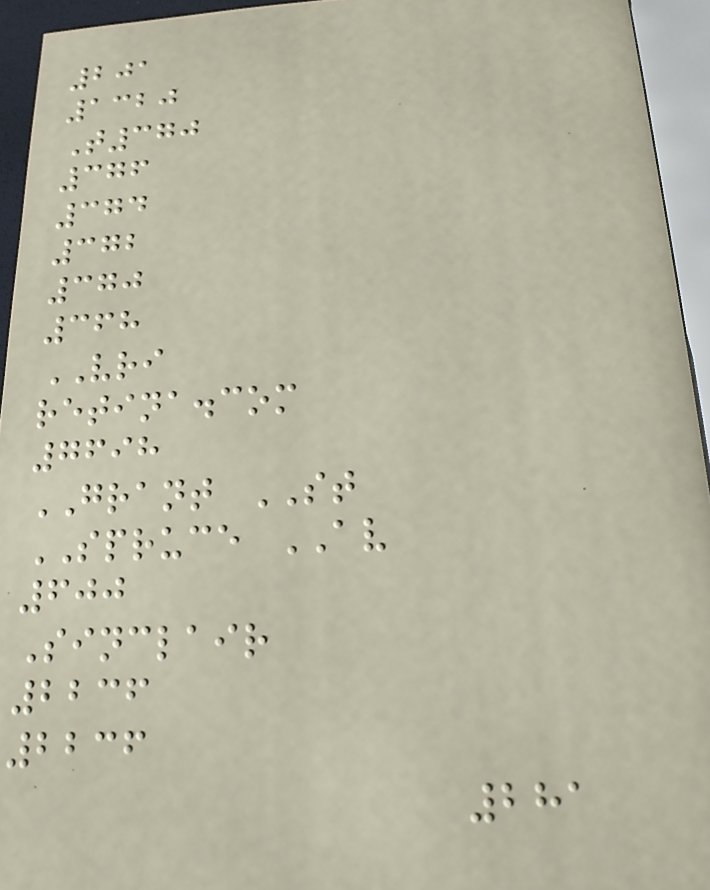201
1320
T370
376
374
372
370
368
VRI
retina.com
7698
GRANT ST
SPRUCE AV
600
Sinclair
2236
2236
281
